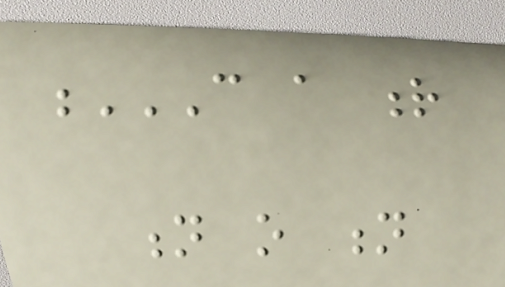C A R
N O N
